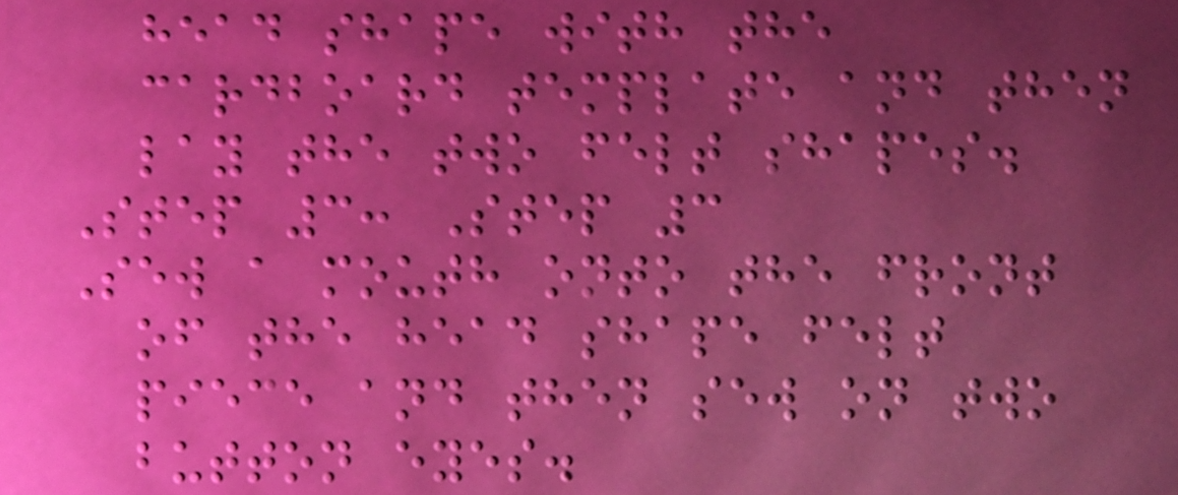head shape with the
cardboard template and then
lay the two felt shapes.
Step 3: Step 3
Sew a mouth onto the front
of the head shape felt
piece and then sew on two
button eyes.
